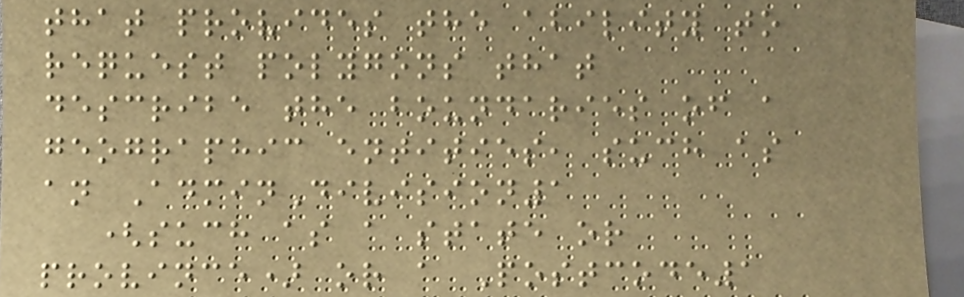that provides the ability to
request polygons that
describe the boundaries of a
geographic entities, such as
an AdminDivision1
(such as a state or
province) or a Postcode1
